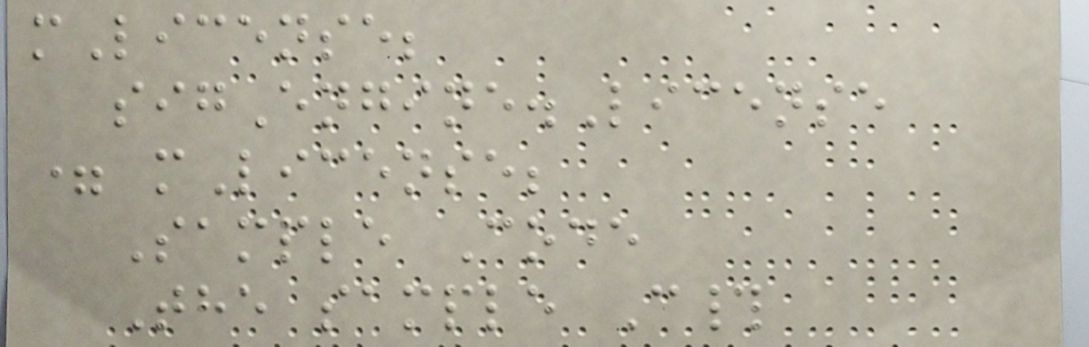mLicense;
sigEngine.License
= mLicense;
Sample Code
The sample C#
